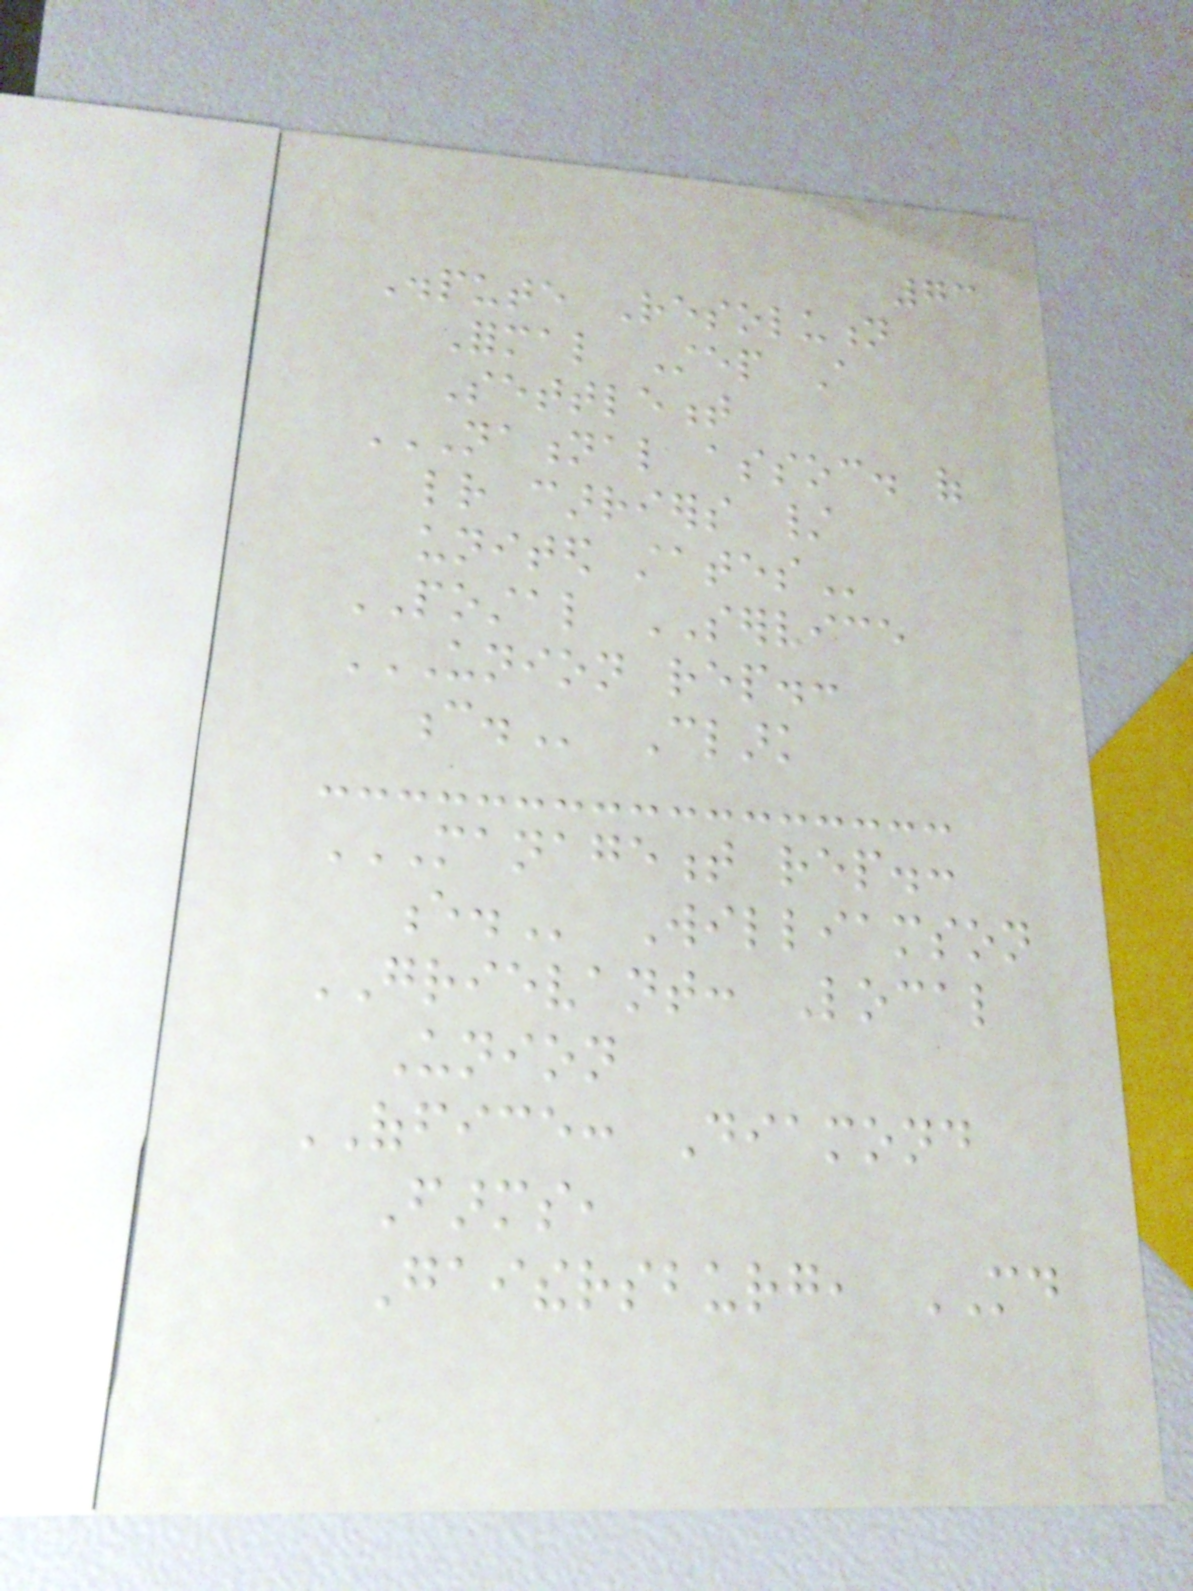73
Dispute Resolution
Formal Step A
Settlement
NATIONAL ASSOC. OF
LETTER CARRIERS /
UNITED STATES
POSTAL SERVICE
UNION REP.:
C. Clark
MANAGEMENT REP.:
E. Williamson
GRIEVANT: Local
Union
OFFICE: Diamond
Farms,
Gaithersburg, MD
